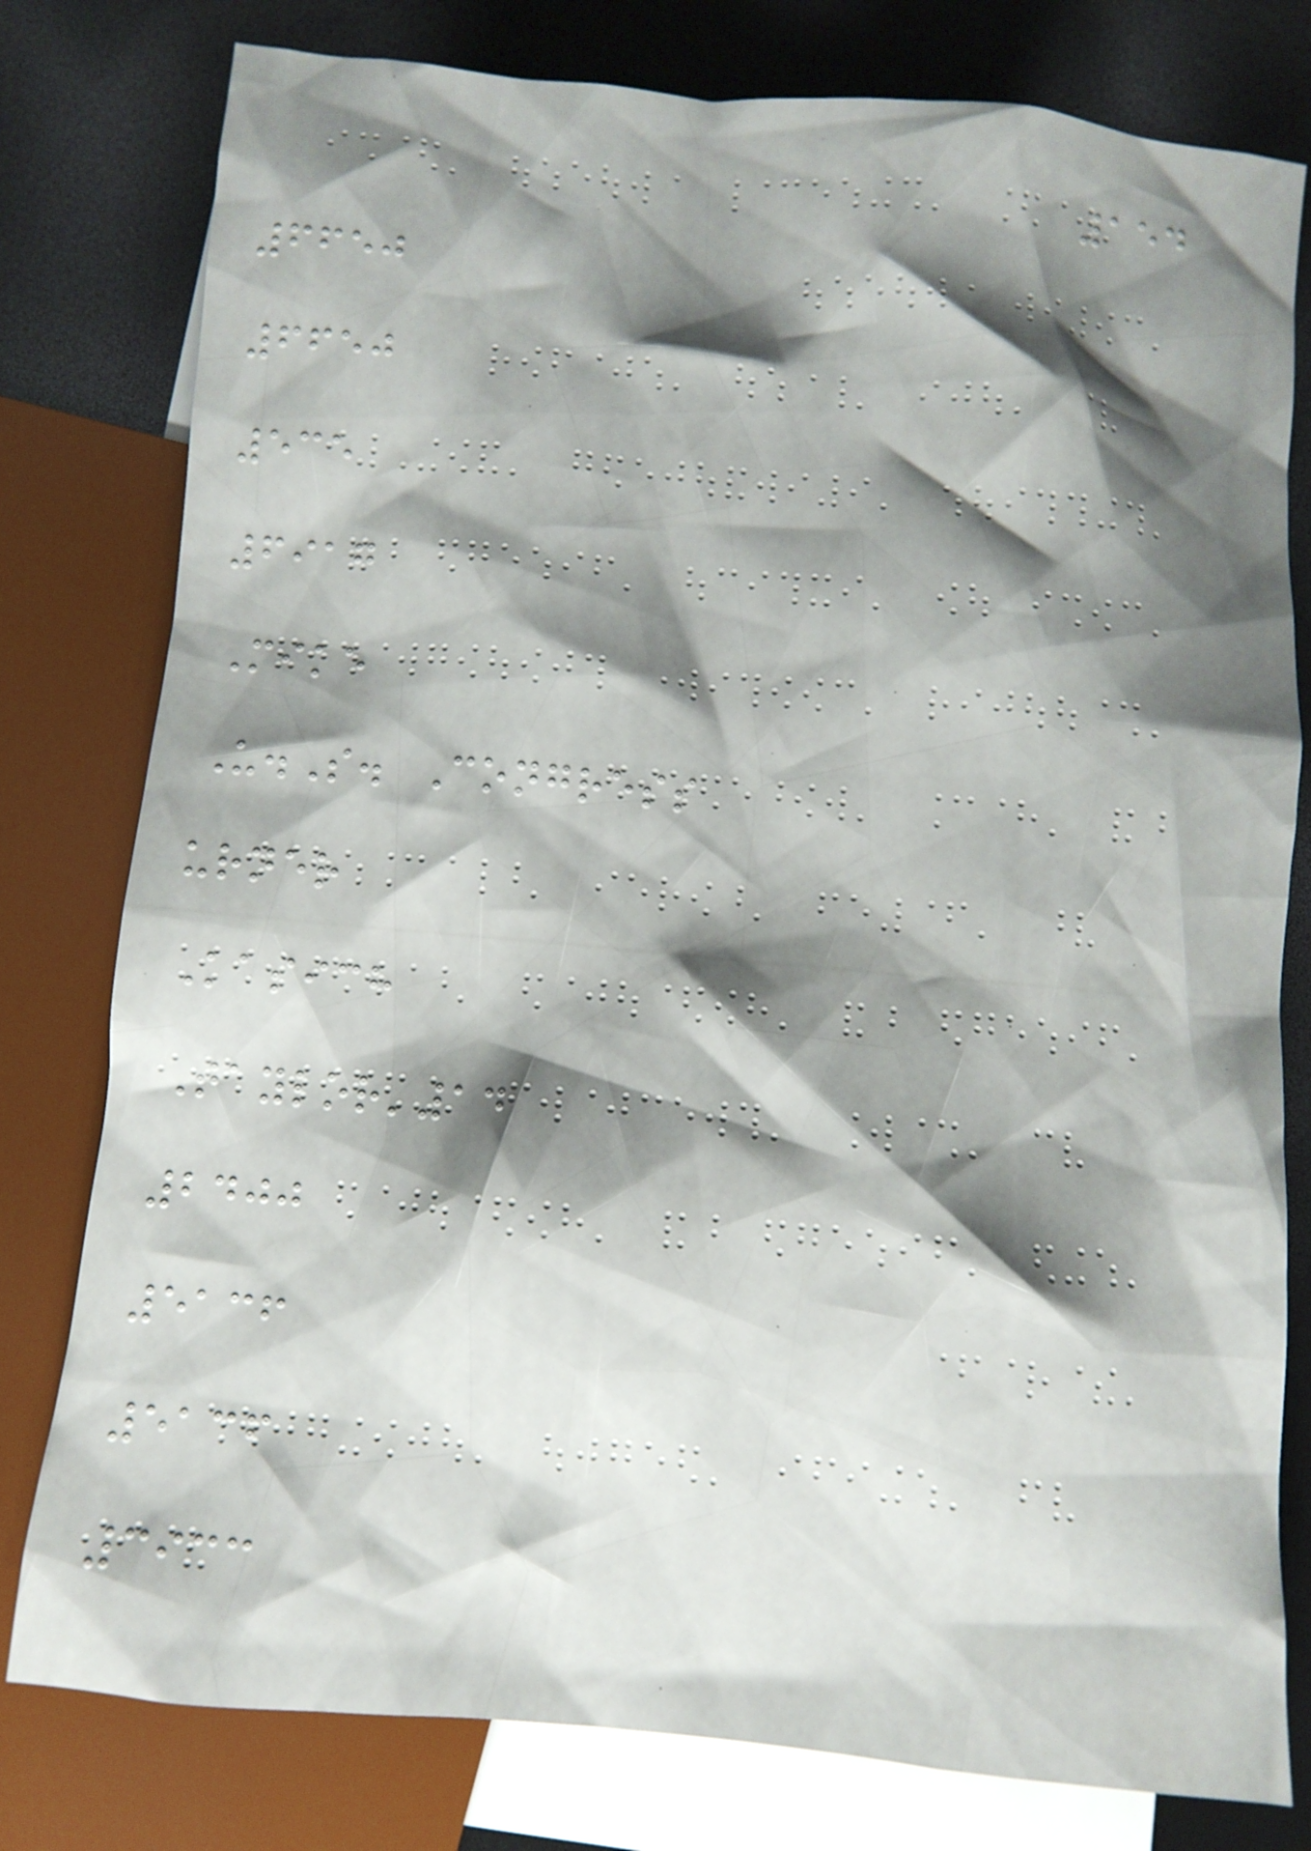154
6650
6650
535
6917
Mike
U.S. Congress
urner
Kasich
Taylor'14
2400
5136
5136
3933
